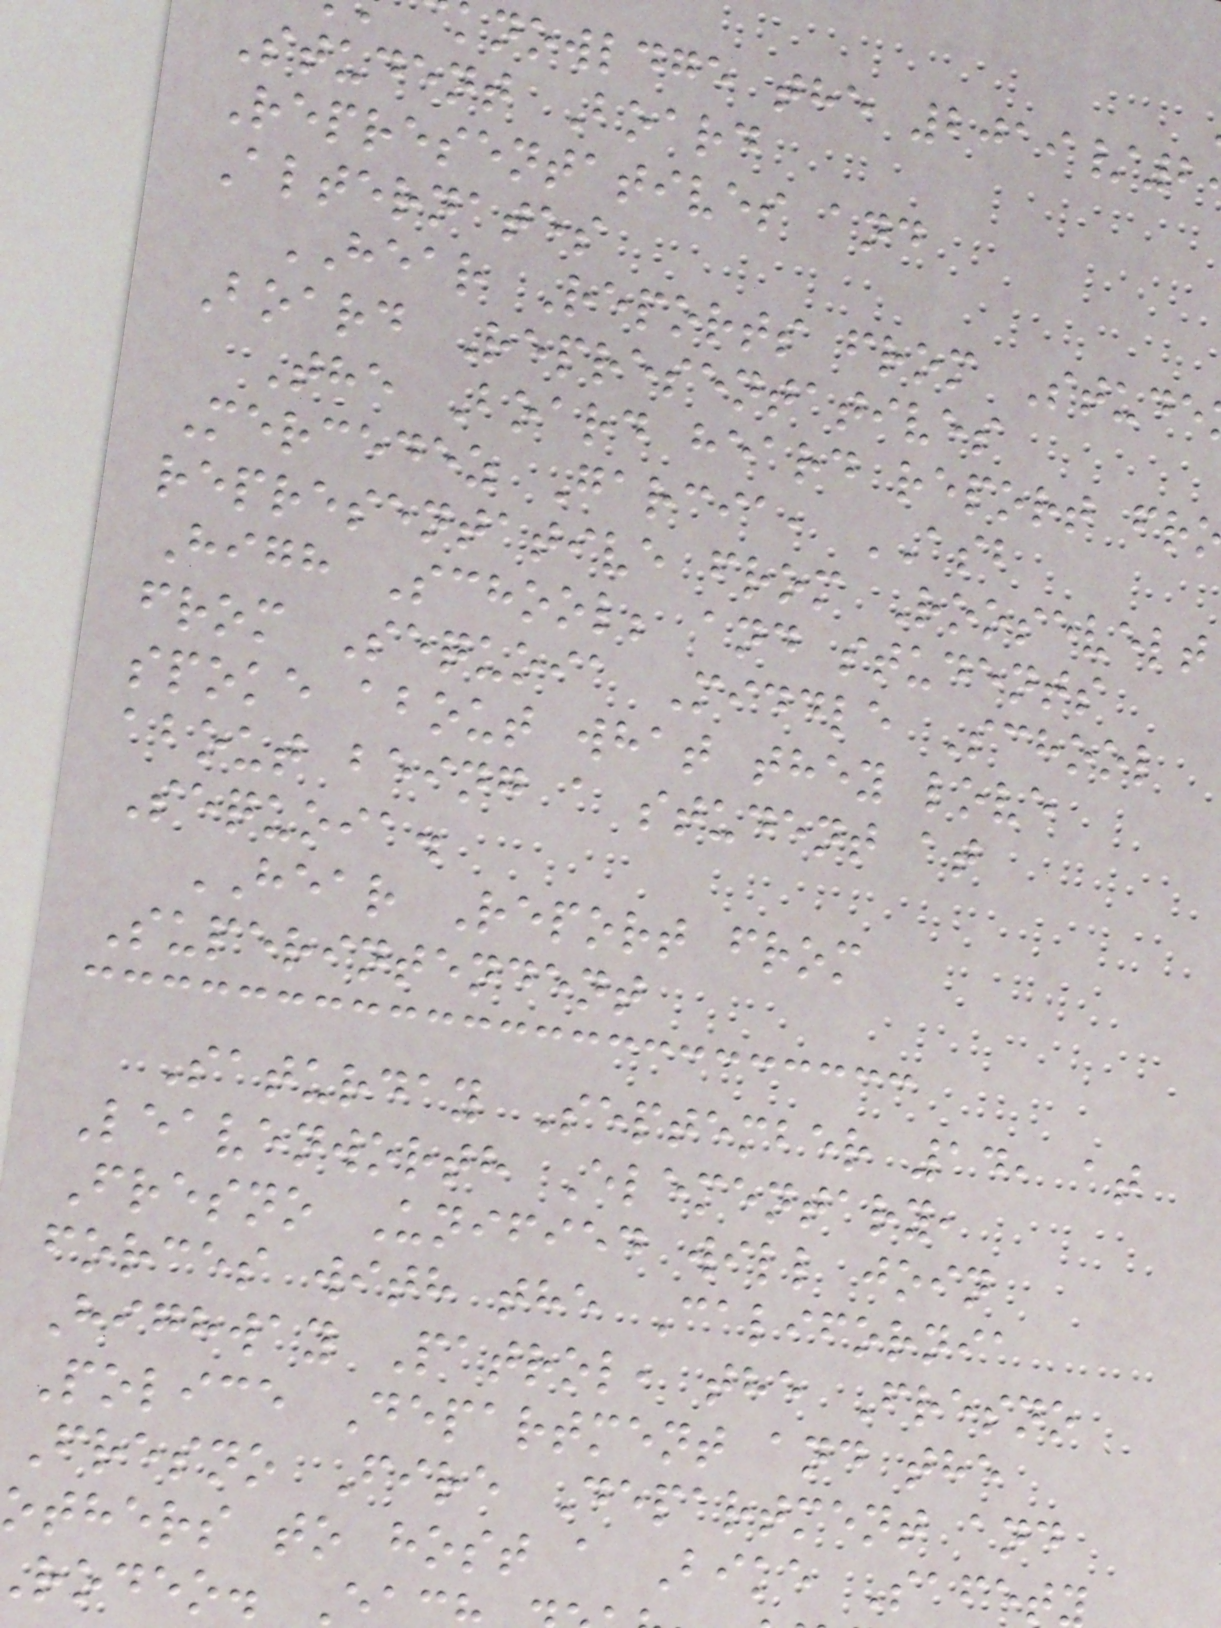knowldge the 2019/2
Student Board
Representatives and
Alternates
HEAR Reports from Stude
Board Representatives
The Board heard report fr
Mercedez Garcia, ASB
representative from Roosevelt
High School; and students
from Sequoia Middle School
spoke about what they love
about being a student at
Sequoia.
HEAR Report from
Superintendent
Saturday September 14, at
Leavenworth Elementary,
Fresno Unified will join
forces with the California
Highway Patrol, the Fresno
Police Department and the
Fresno Fire Department and
others to host a Bike Safety
